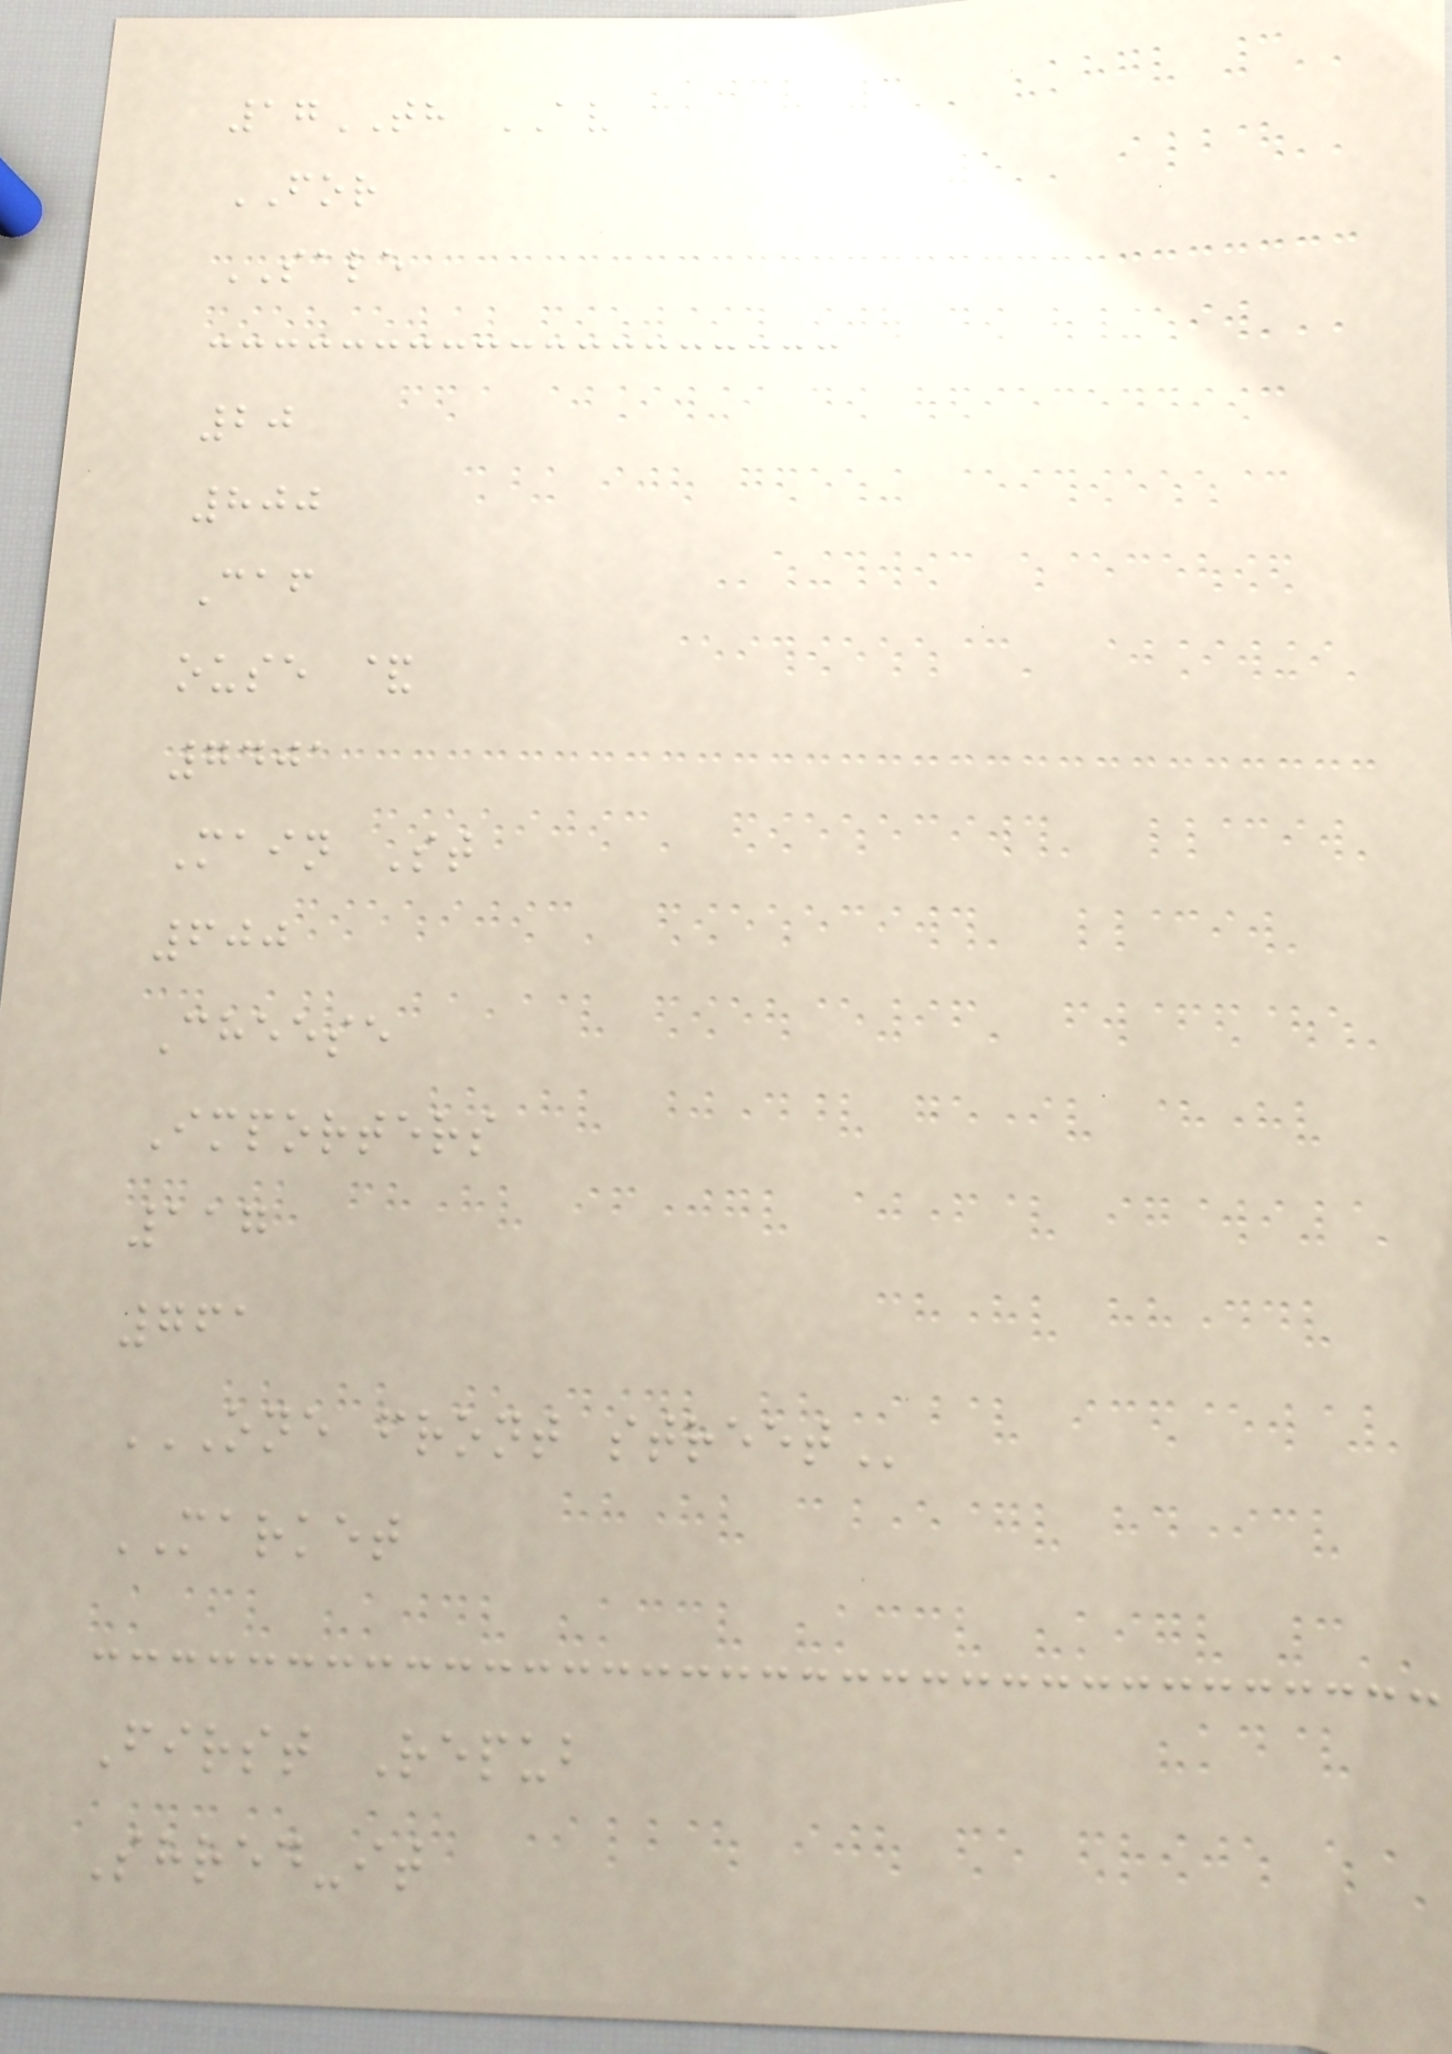17TH AV
FOR
SALE
20
800
Caf
ouse &
7401
Main St
600
Cheese
Importers
117
761
ONE FRONT STREET
MARKET
First Repub
Shred-it
